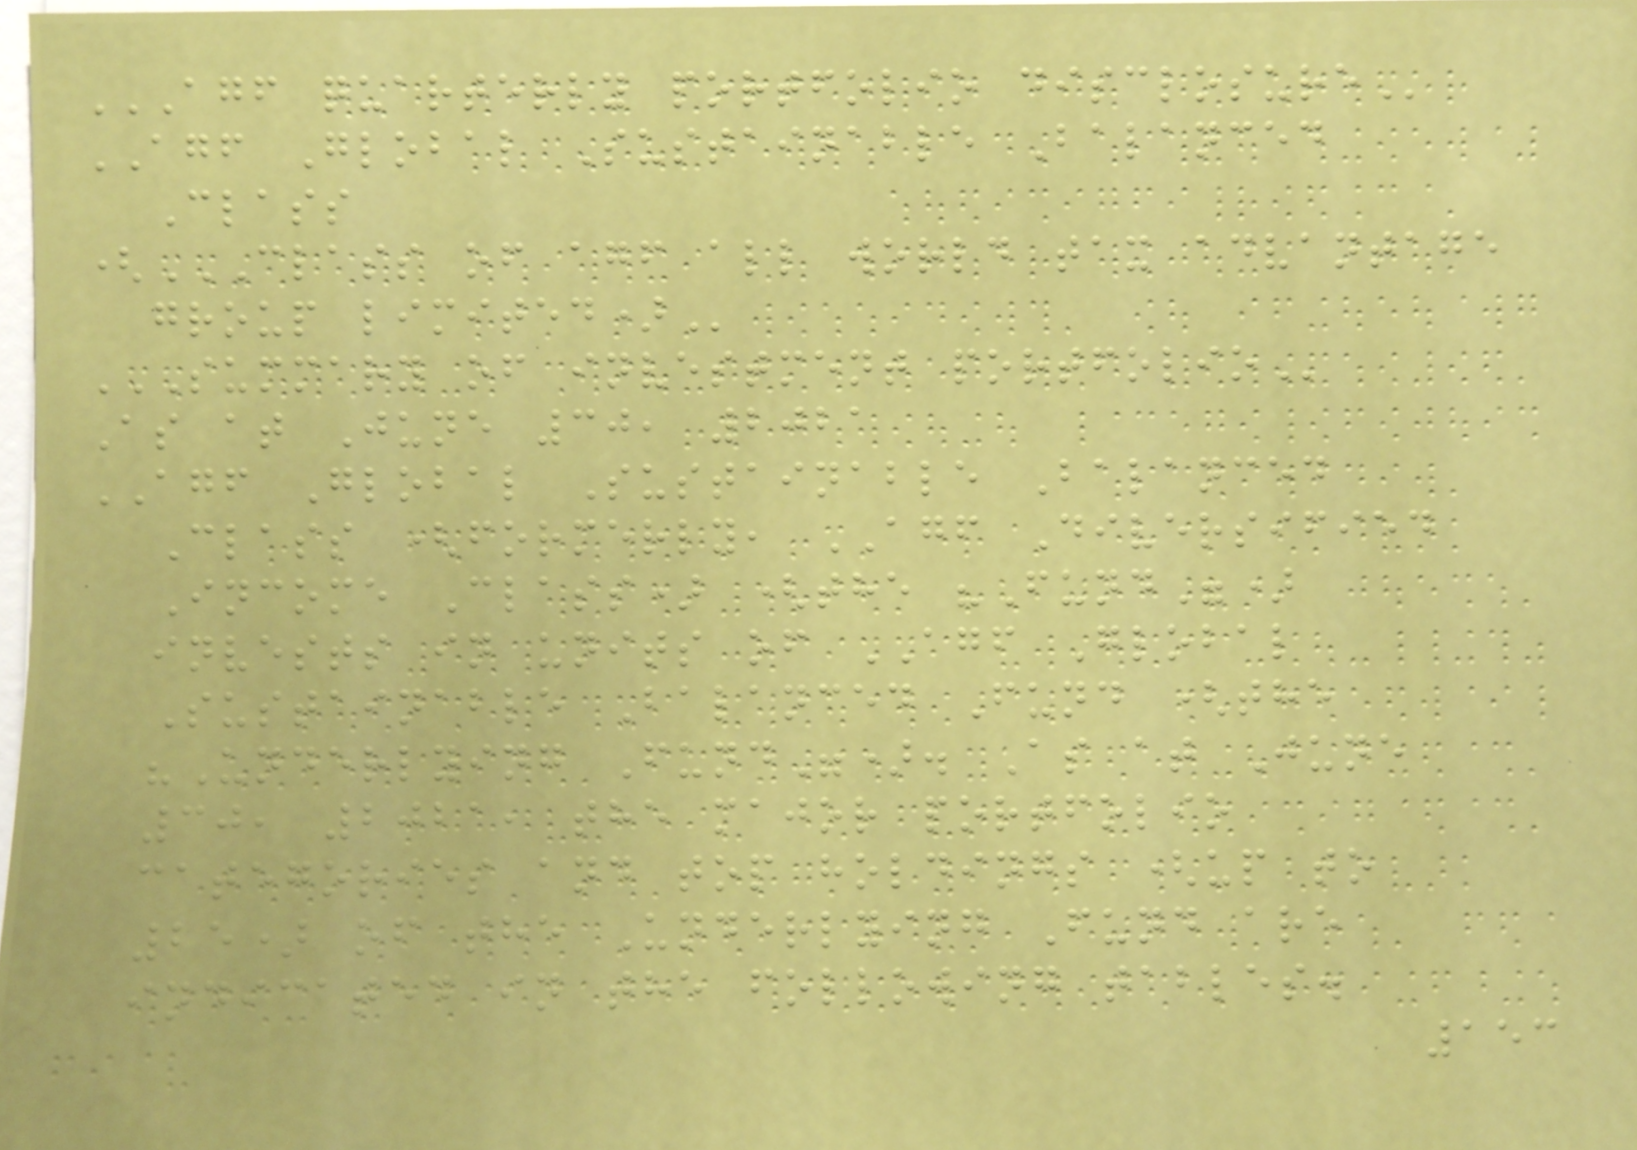AGF QUARTERLY PORTFOLIO DISCLOSURE
AGF Global Sustainable Balanced
Class
(CLASS OF AGF ALL WORLD TAX ADVANTAGE
GROUP LIMITED)
SUMMARY OF INVESTMENT PORTFOLIO
As at June 30, 2021
AGF Global Sustainable Balanced
Class (formerly, AGF Diversified
Income Class) (the "Fund")
invests in units of AGF Global
Sustainable Balanced Fund (the
"Underlying Fund"). As at June
30, 2021, the major portfolio
categories and top holdings (up to
25) of the Underlying Fund are
indicated in the following tables.
153
